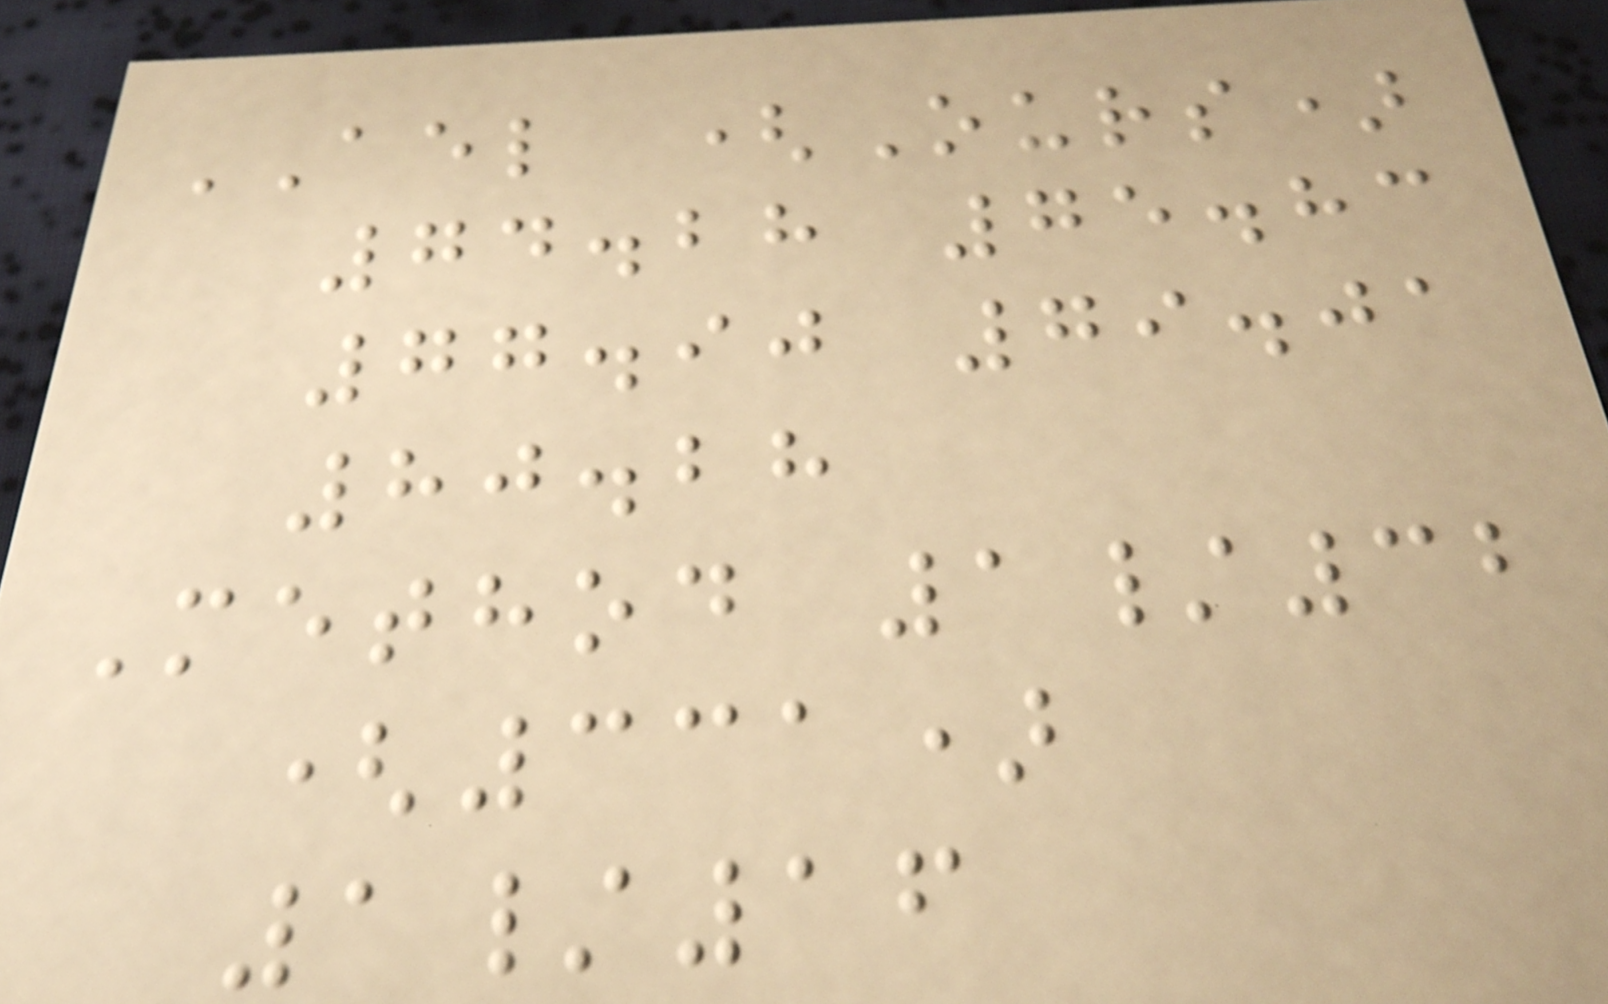AEL (Ours)
74.28 75.83
77.90 79.01
80.28
Method 1/32
(331)
1/16
